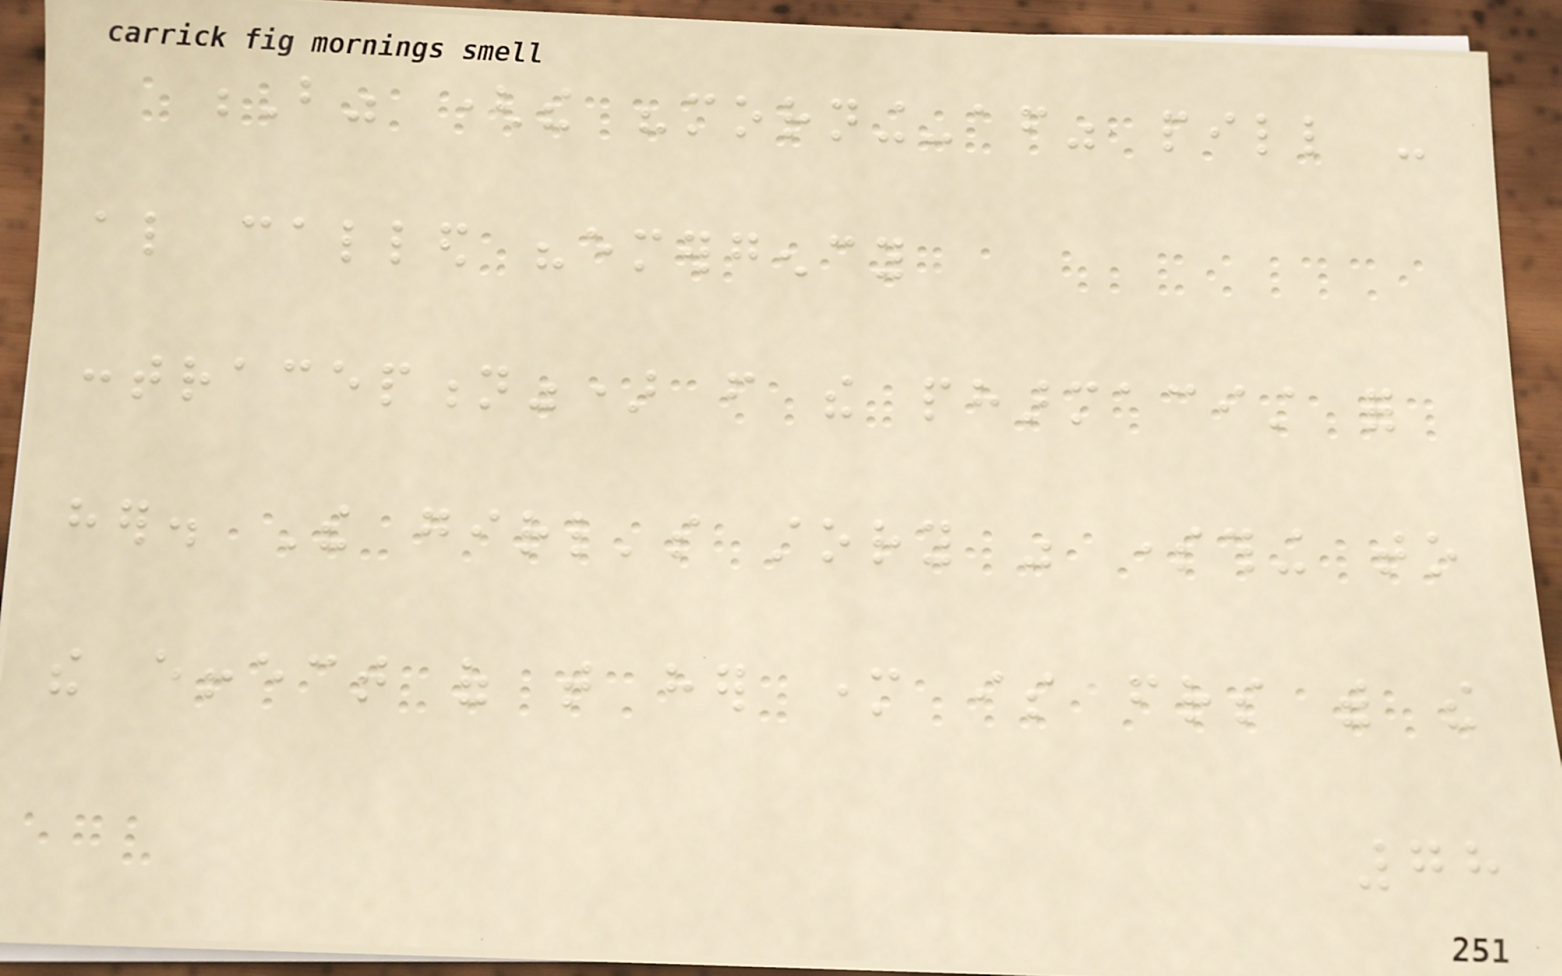B" (the "morning-after" pill -
also called "emergency
contraception") from the pharmacist for
her. The girl's story was something to
the effect of that her mother is friends with the
78
